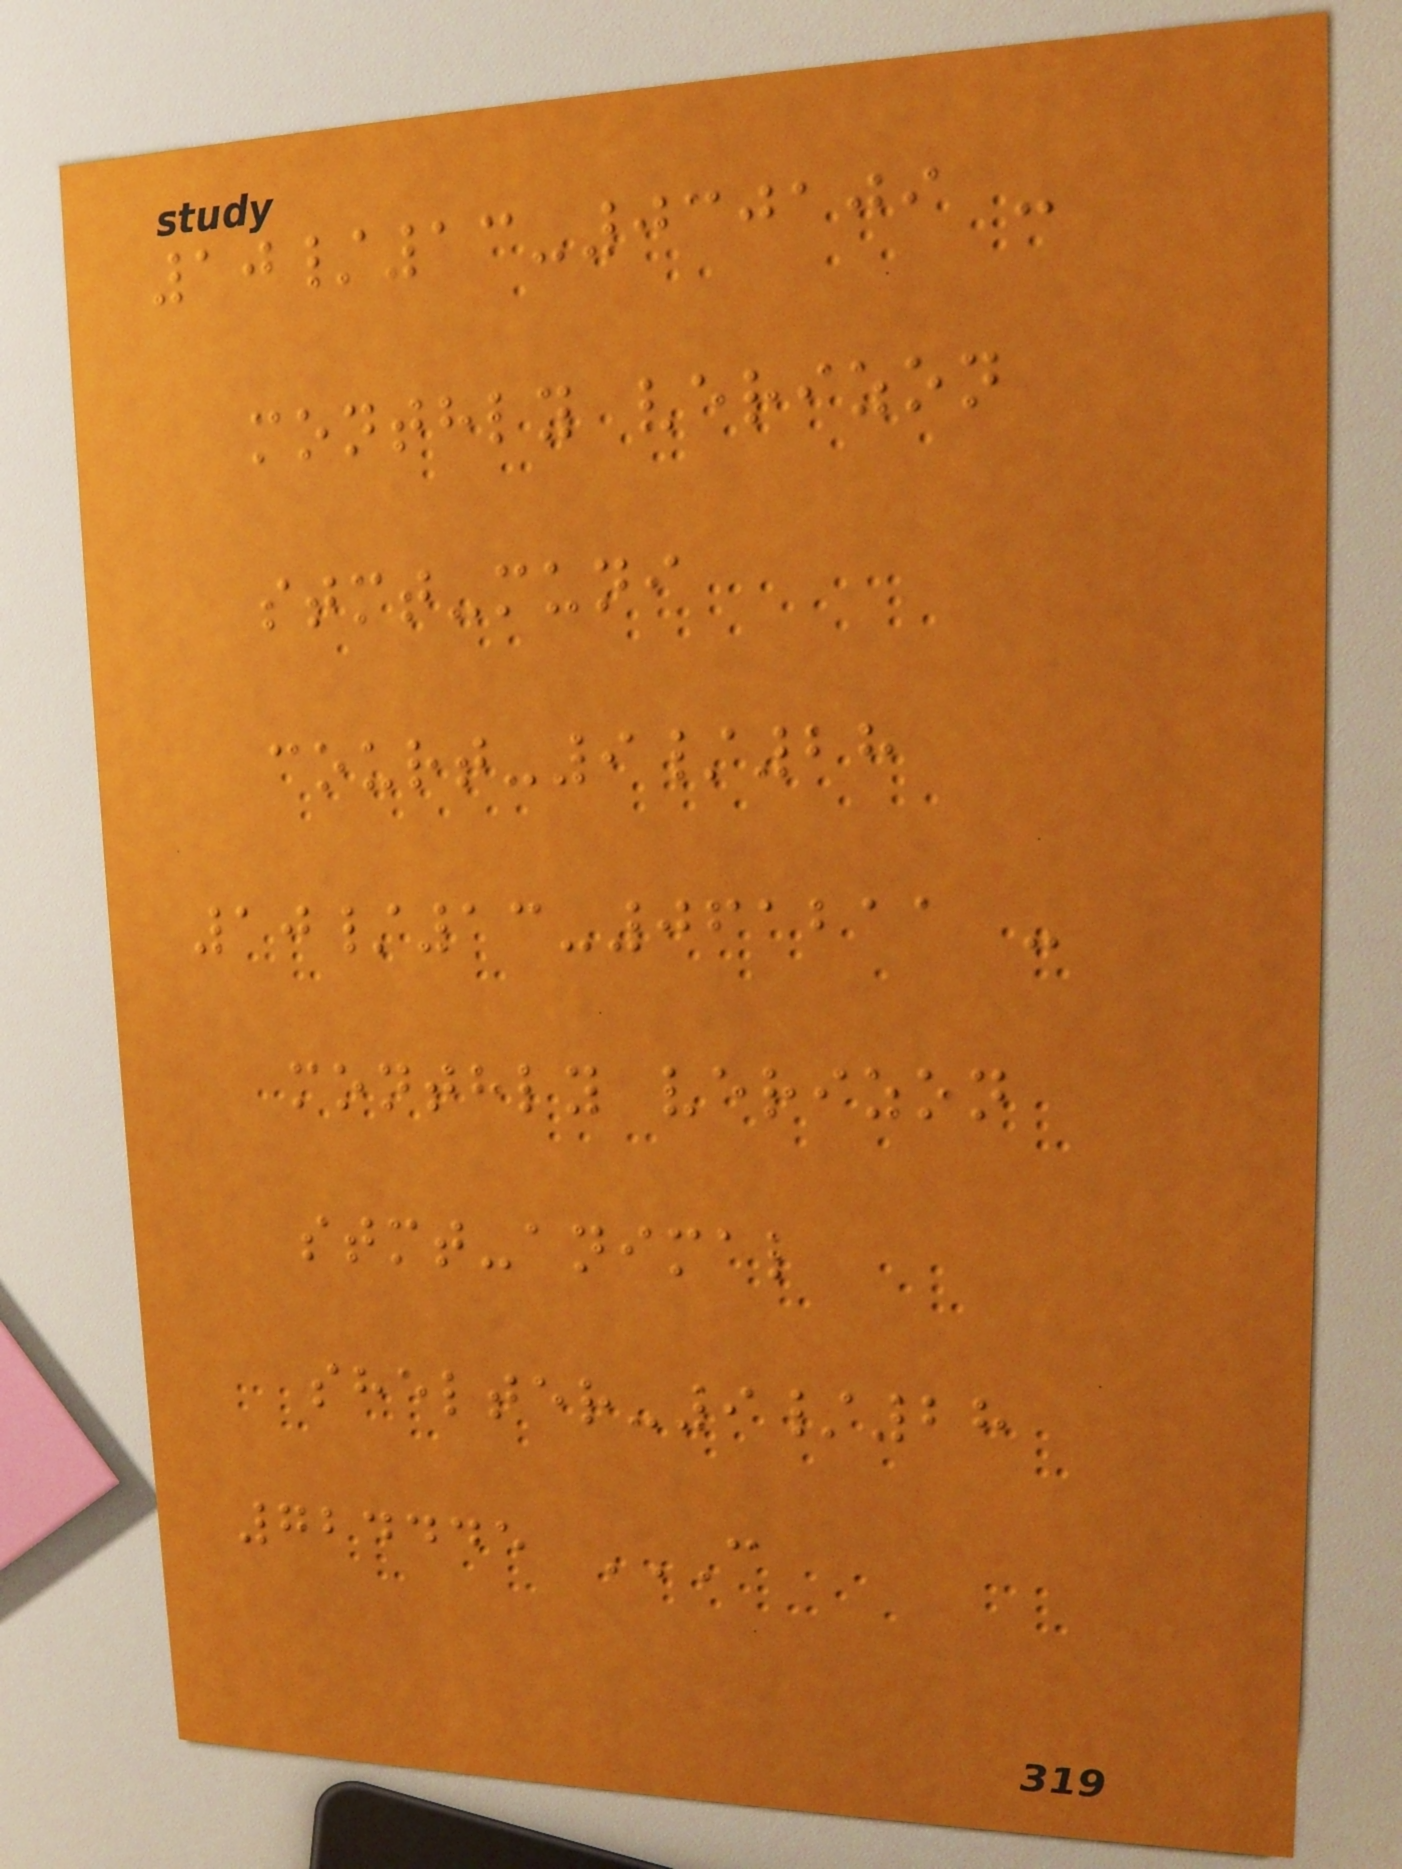10/13-030109 -
monthly verizon
stmt-muni
court-9/28
10/13-061211 -
monthly verizon
stmt-animal
shelter-9/28
724445 C
